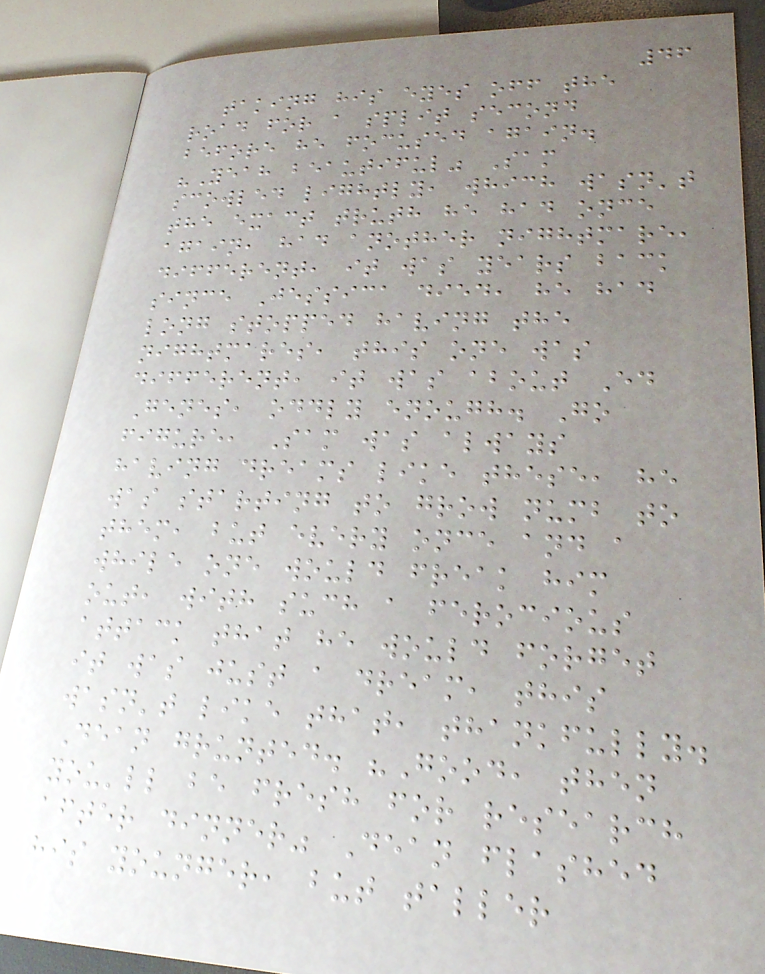46
taking his eyes off the
road for a split second
before he focused again.
"Yeah beautiful" Sam
scowled lightly, which wasn't
the exact truth he had once
again, had another nightmare,
different, it was years back
since Jessica died, he had
long stopped having the
nightmares, this one was
different, it was about Ed
Genes, oddly enough. Go
figure, Sam was always
having dreams like these, he
was starting to grow numb to
them, but every once and a
while one would freak him
out, with such a ferocious
attack that he would forget
it was just a dream, this
wasn't like that, thankfully.
Dean grunted. "Good, then
you'll be fresh for research
after dinner" Dean flashed
his younger, but taller
